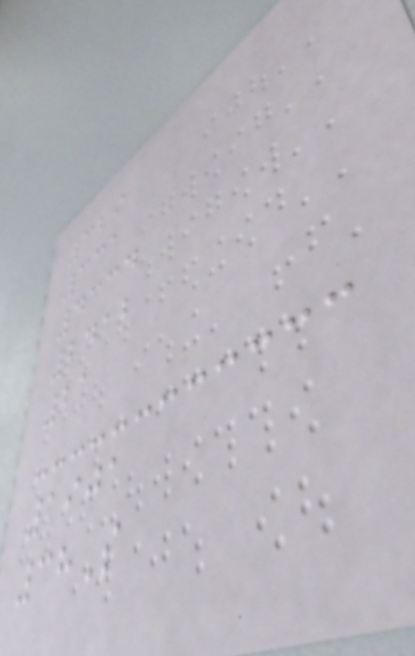329
331
4334
2412
21
1901
38S
